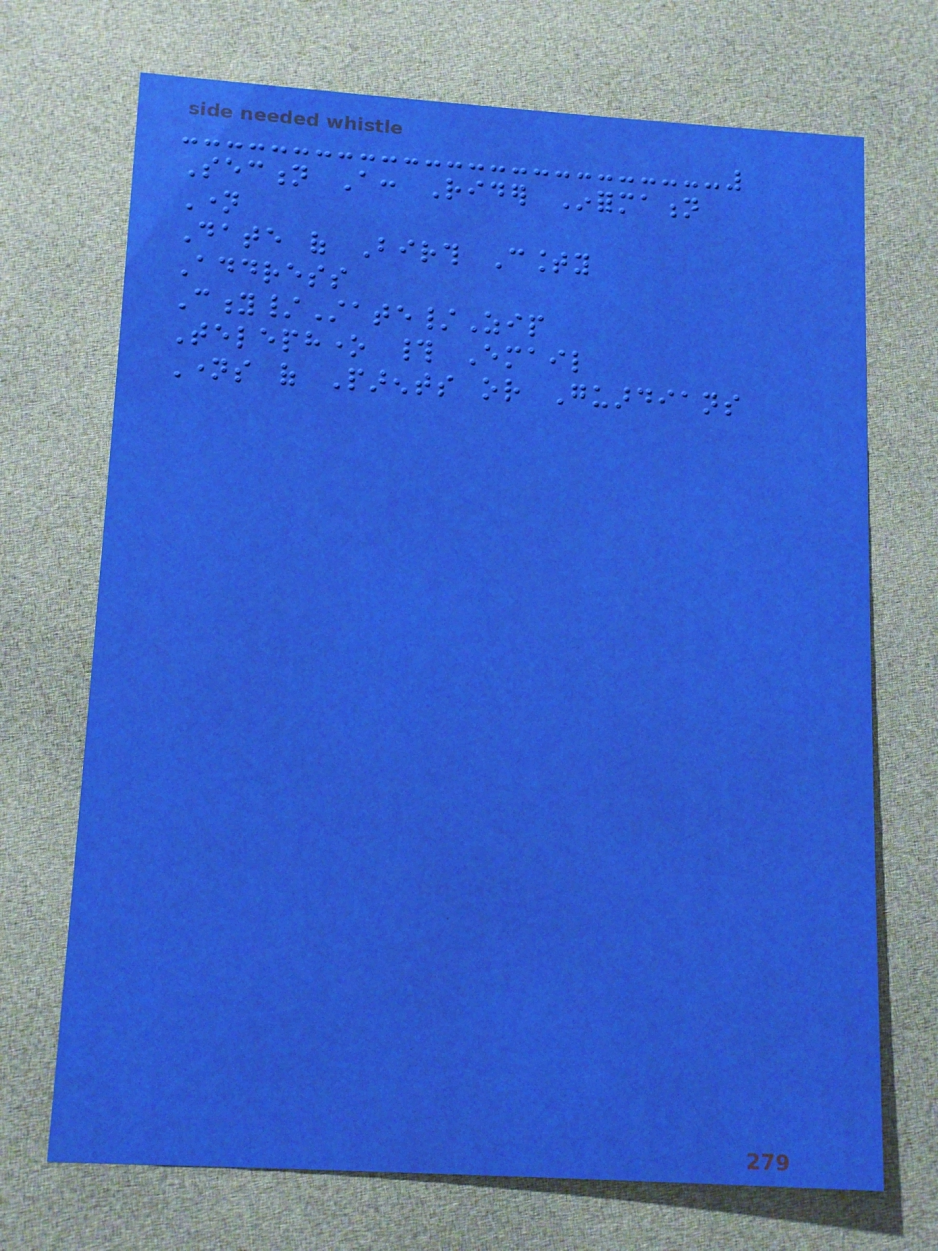Section A: Rider Information
Name
Date of Birth County
Address
City/State/Zip
Telephone # Email
Names of Parents or Guardians
